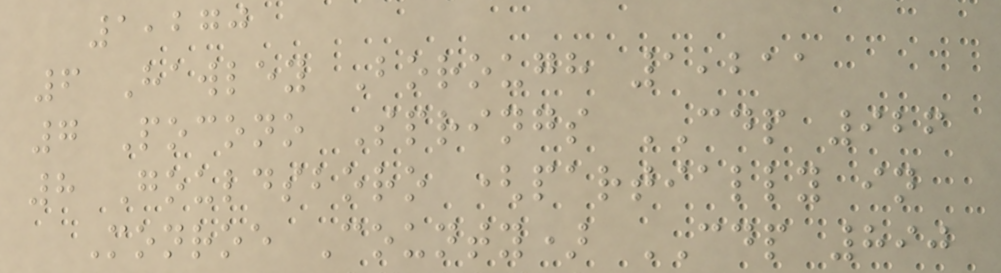1,270
6 Hawley Borough 1,211
7 Pocono Springs CDP 926
8 Gouldsboro (partially in
Monroe County) CDP 890
